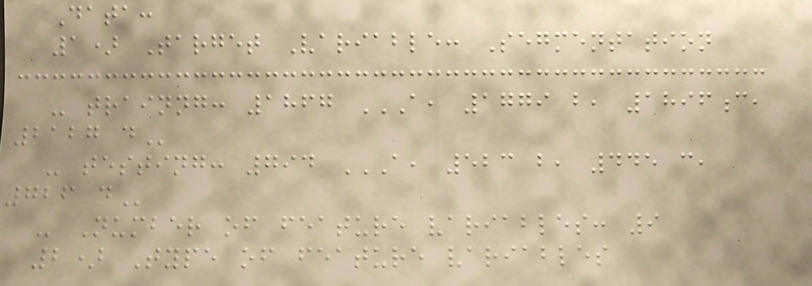Data:
1) Target Variable: Segmentation
- trainng: 1867 A, 1779 B, 1896C,
2127 D
- testing: 794 A, 523 B, 445 C,
726 D
- Number of feature variables: 9
2) Type of feature variables
